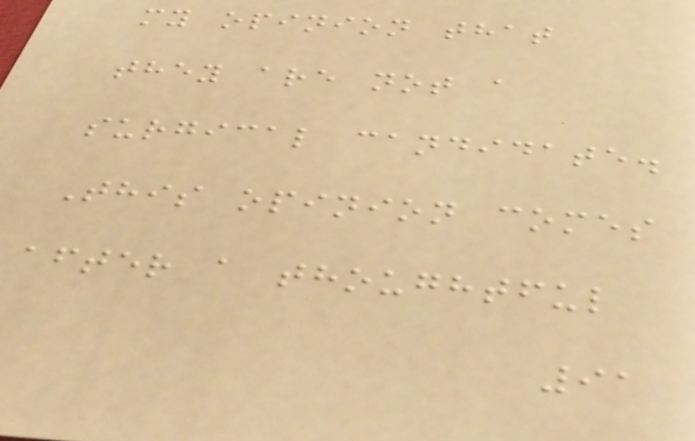my opinion that
they are not a
surgical candidate.
This opinion comes
after a thoughtful
91
